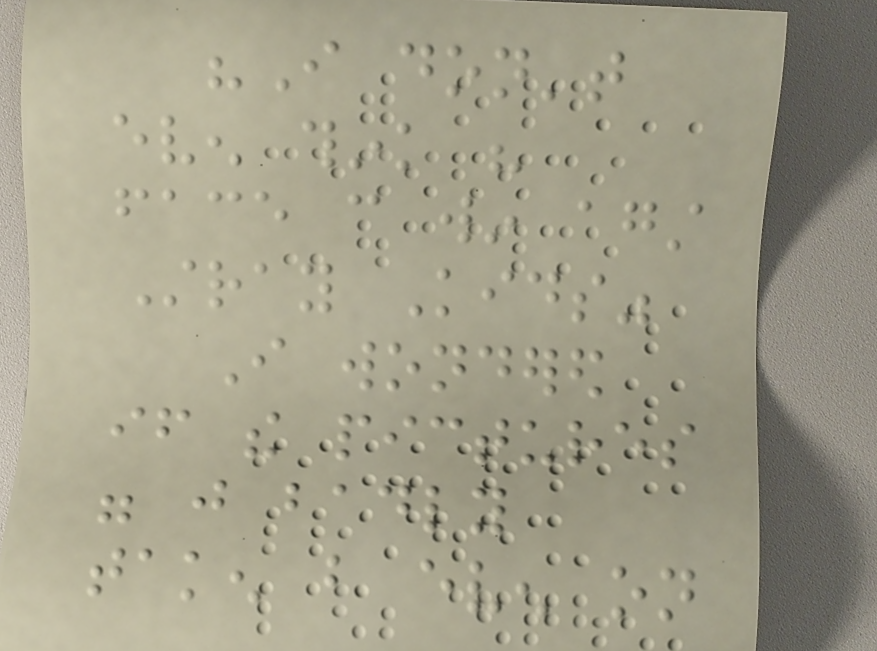"I don't
even think his
face can win against
Stray Kids"
I wondered
if the pictures
were just badly
taken but even on
